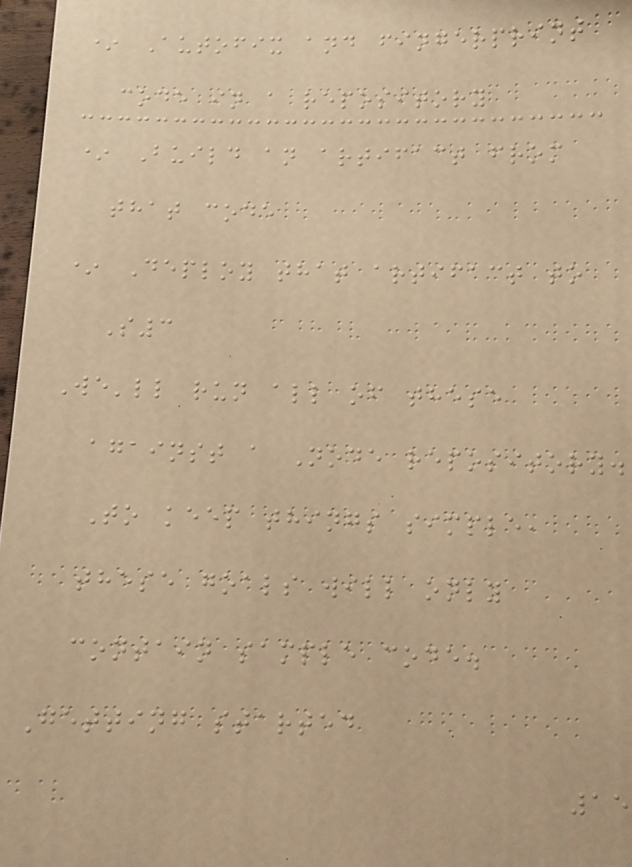* Autofix and fingerprint
code in a repository
* Build an artifact from
that code
* Deploy that artifact to
S3
We'll run all of these
against a Node repository.
To keep things simple,
these goals will only
contain sample code.
Getting started
15
